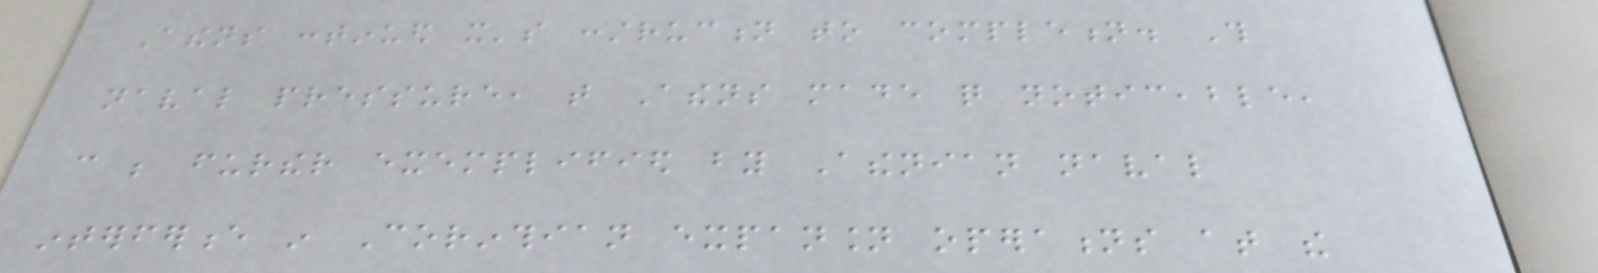Athens continued it's construction to completion. This
naval pressure, that Athens made quite noticeable,
can be further exemplified by Athenian naval
interference in Corinthian expansion operations at the
